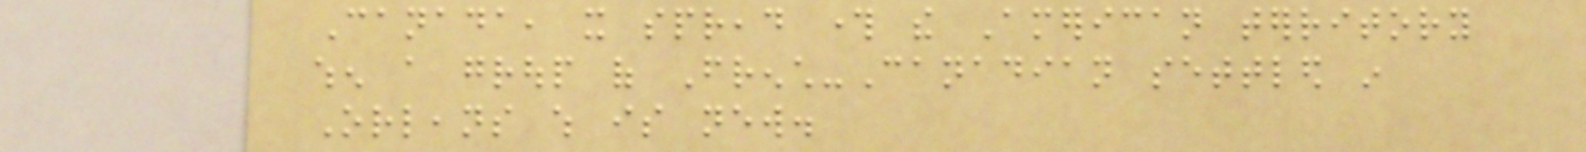Canada, it spread through the American territory
when a group of French-Canadian settled in
Orleans which is new.
